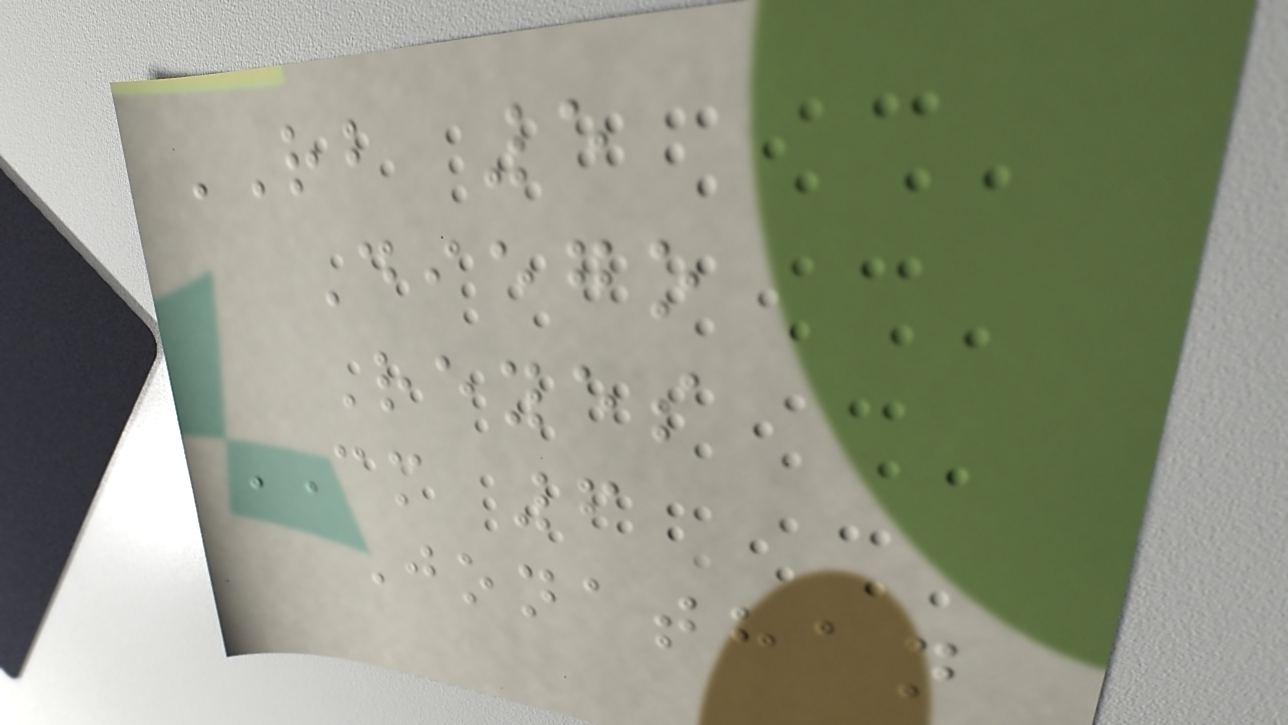RB 5
Diego
Reyes
CM 6
Jonathan
